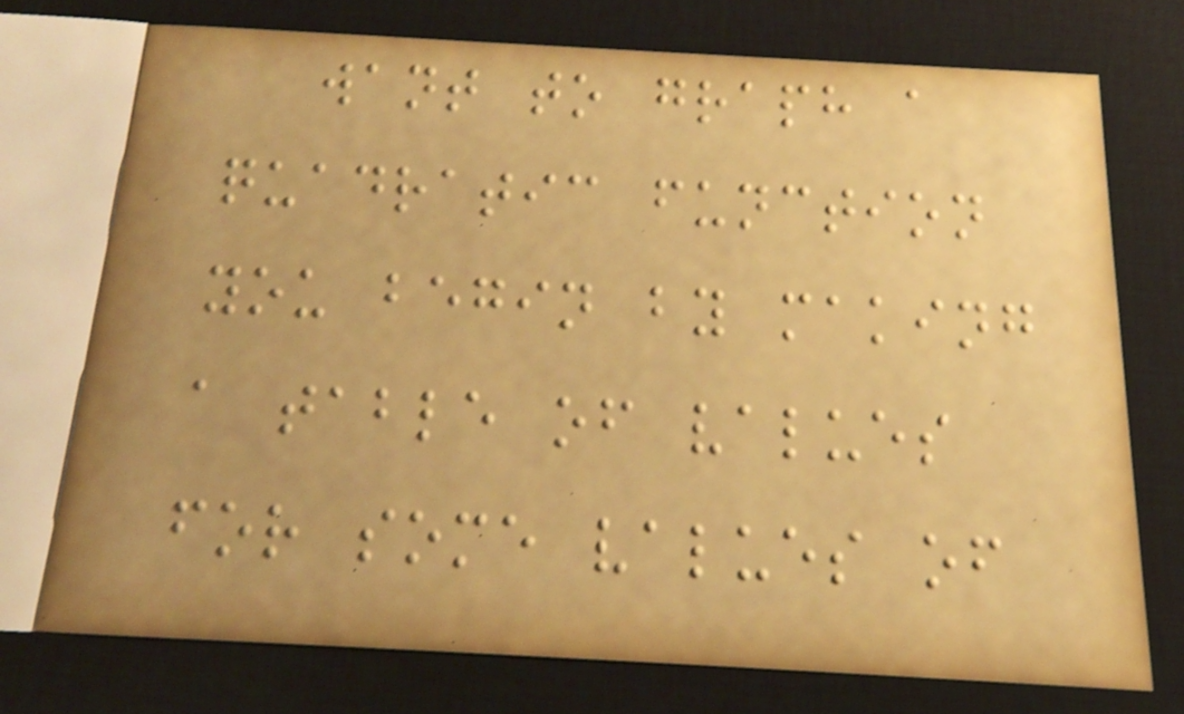want to graph a
quadratic function
you begin by making
a table of values
for some values of
